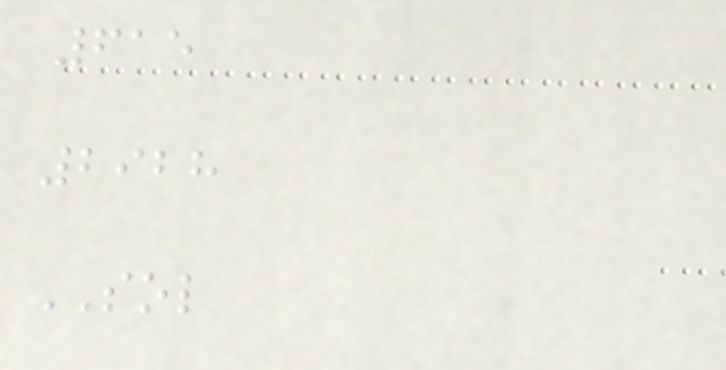615
2928
SOL
